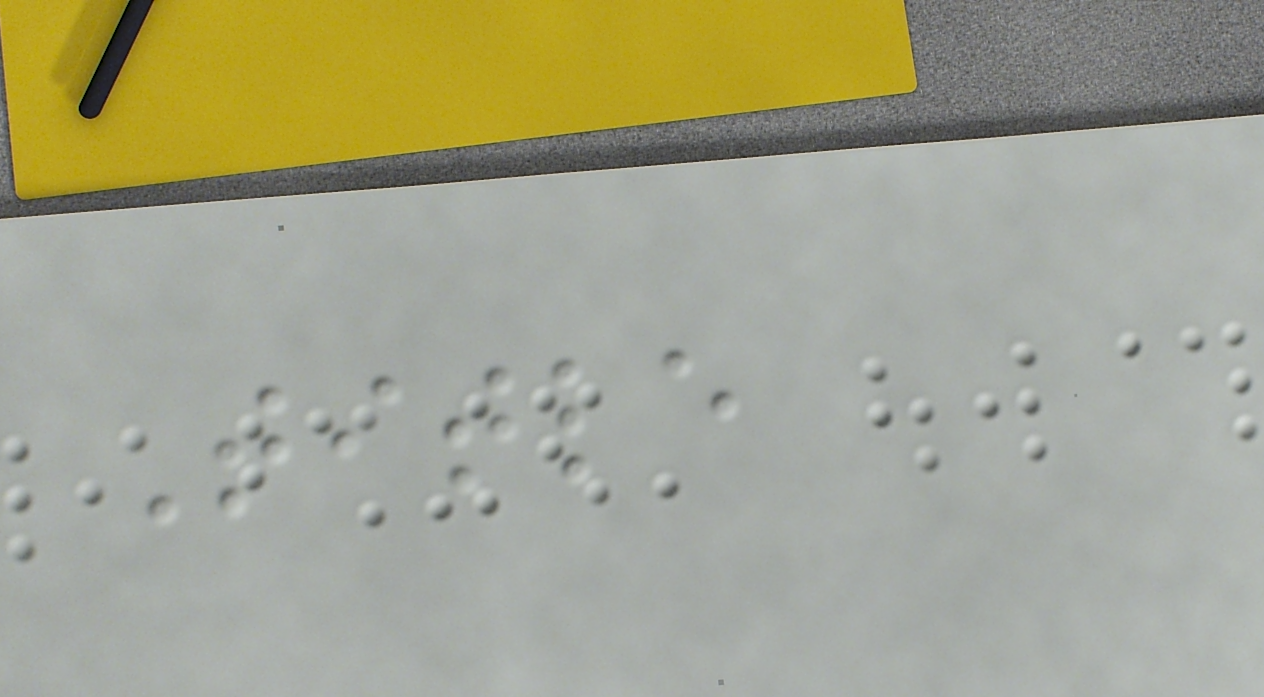Title
